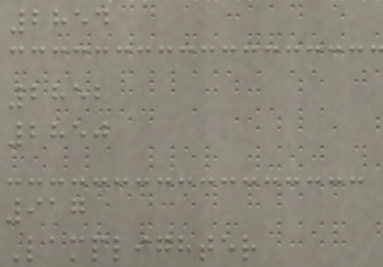2854
2852
2850
917
Lamplighter
